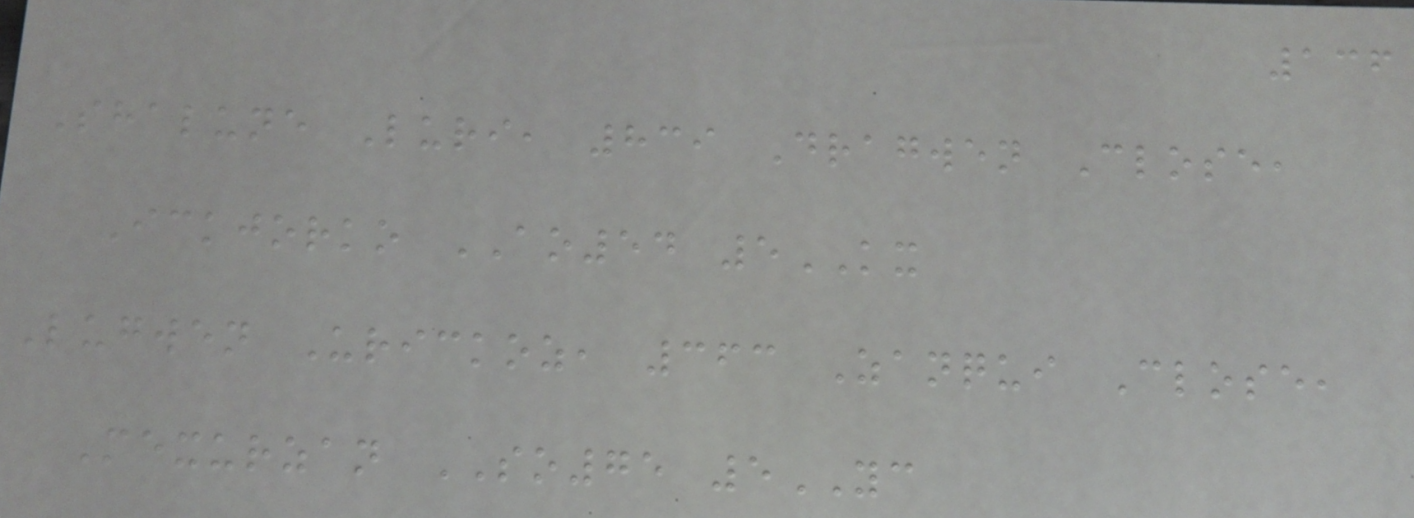136
Shalune Luri, 839 Dragwen Close,
Ickjorko AO54 5KX
Lugwen Urickoz, 363 Zanqui Close,
Mexurzan SO75 5YC
